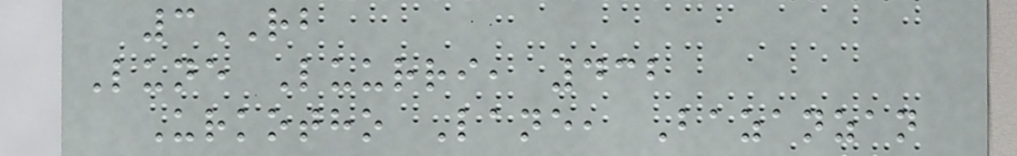3RB
Lune Luurri, 432
Urkotho Lane, Bazanzan
